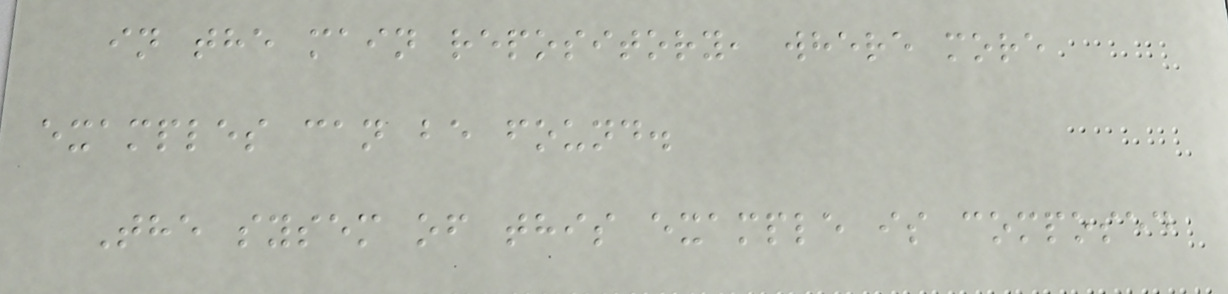in the main repository, where more
examples can be found.
The sysem of this example is composed
